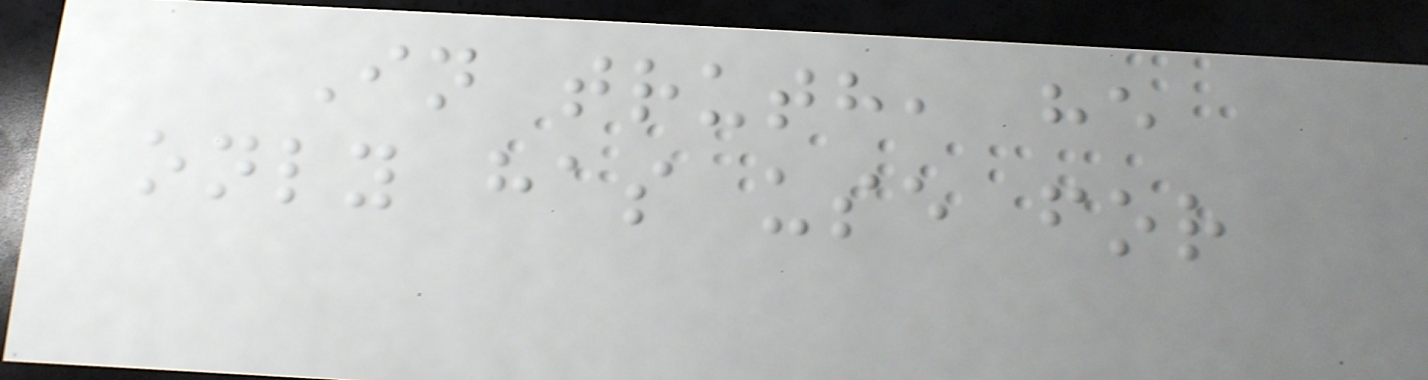In truth, he
only has use for
